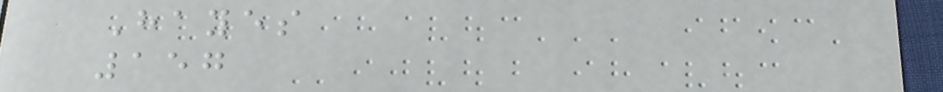Hayes
157
